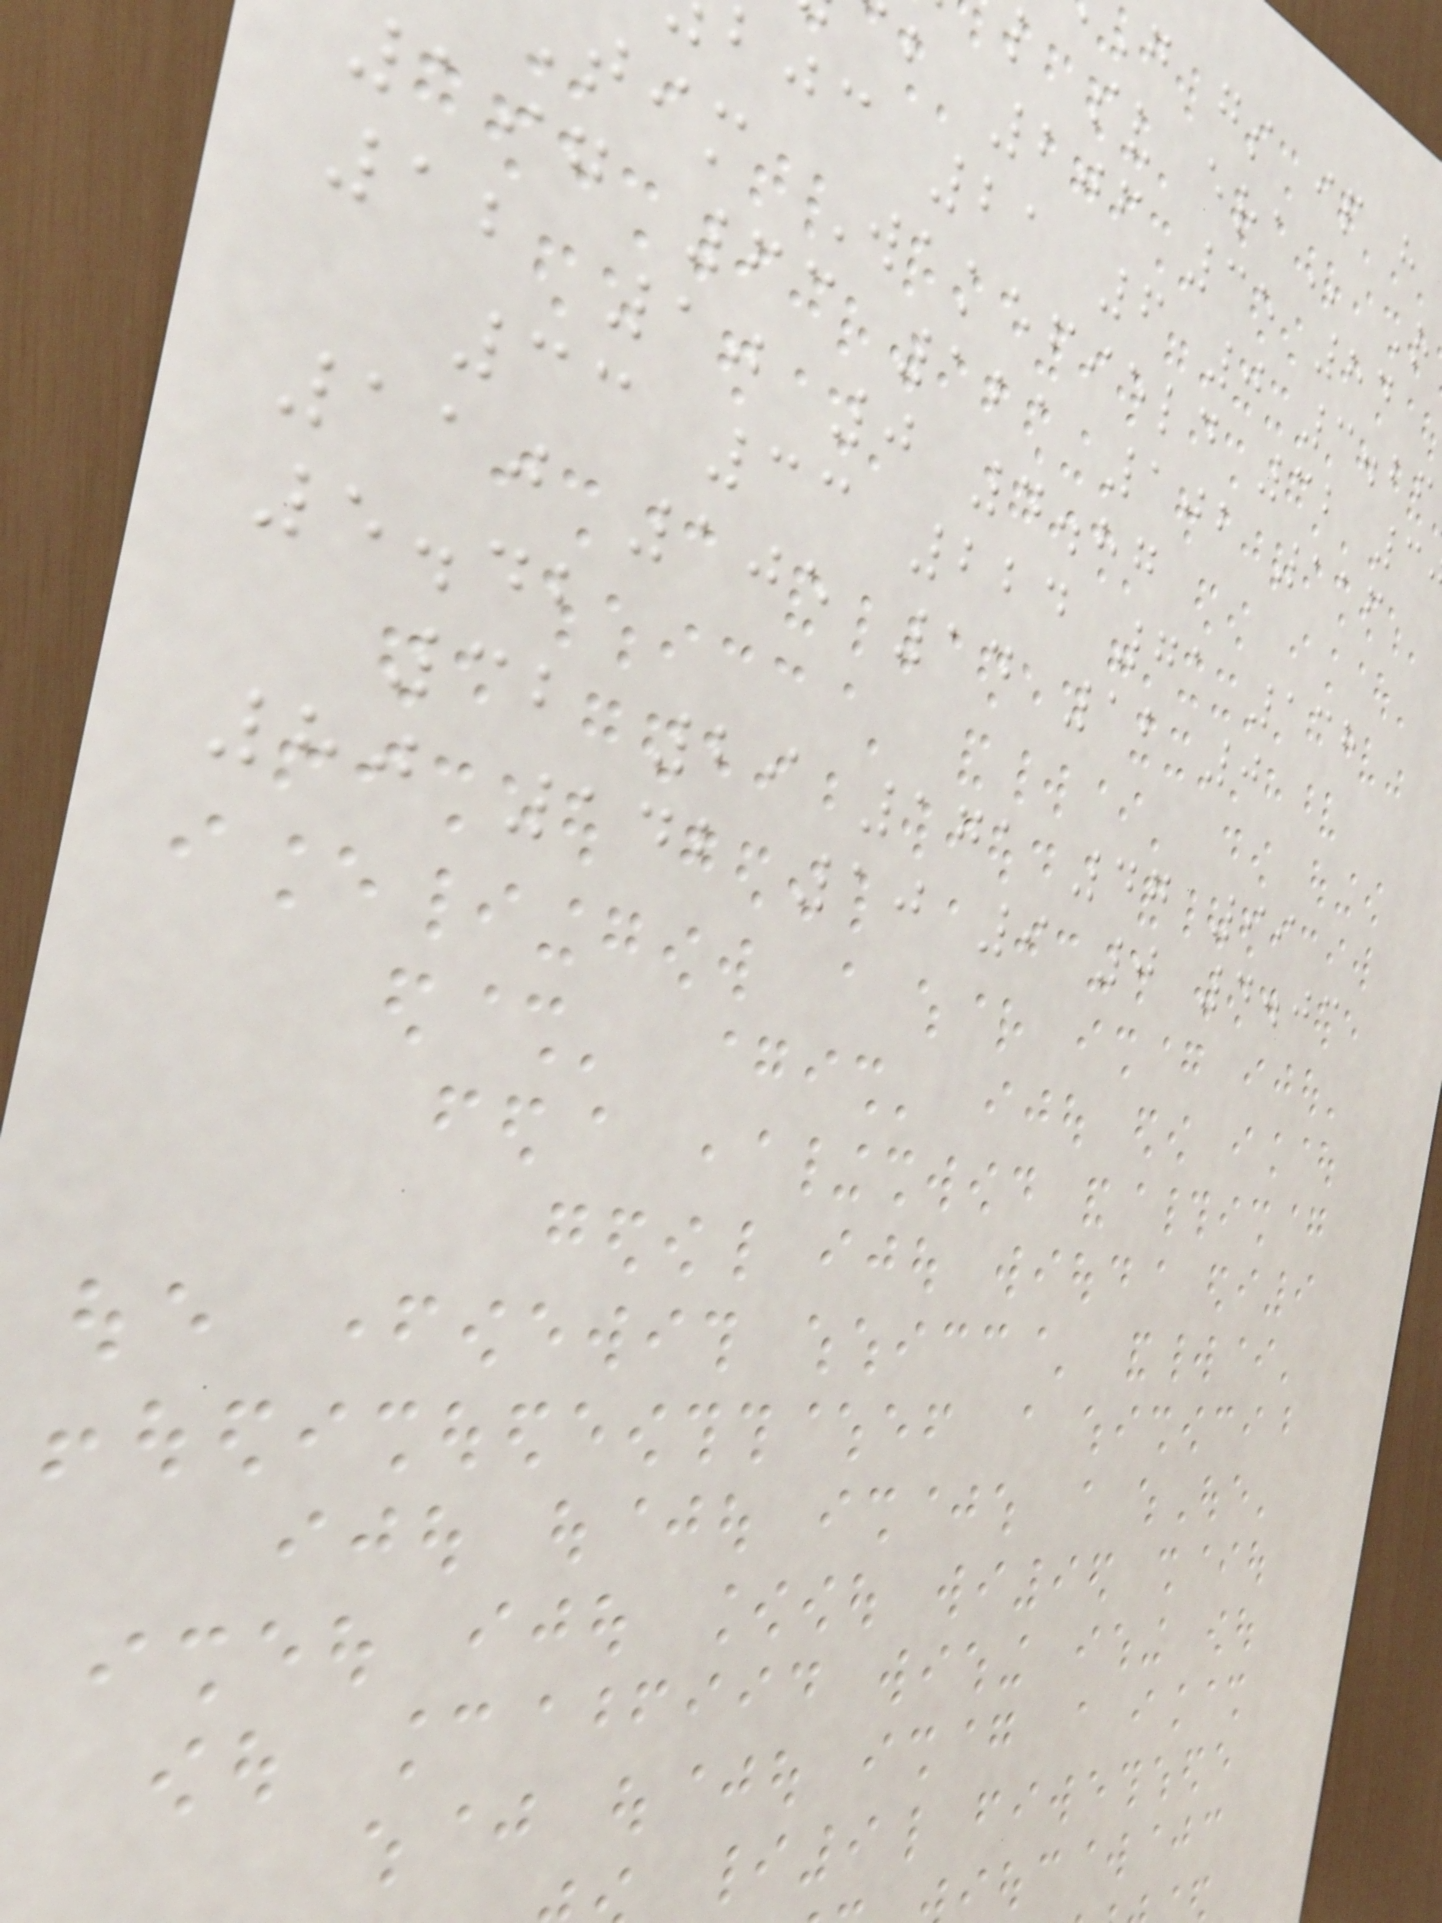g gs ip h
b 206 35 84
bjc 21 6 0 3.26
tim Wakefield 32 3
197 63 121 102 116
12 10 0 4.87
33 33 224 71 138
110 105 14 12 0
5.42
32 29 171 47 99
80 142 10 9 0 4.03
